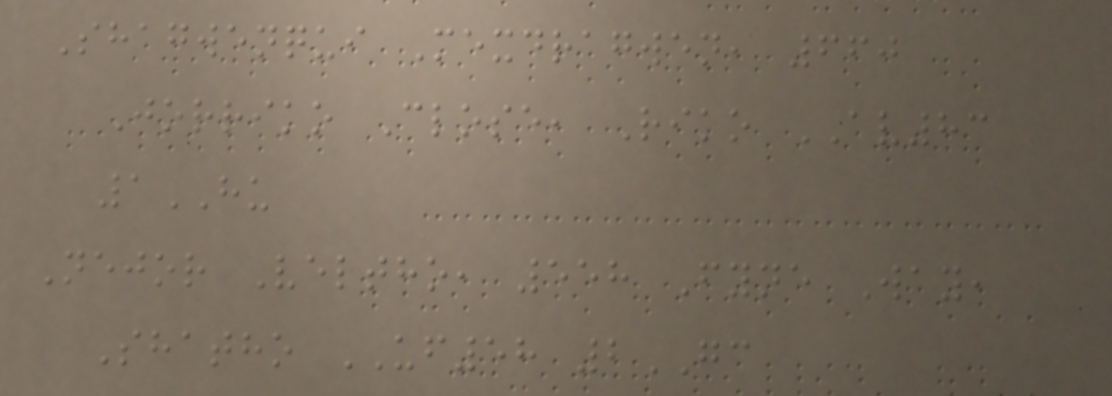Shagwenqui Mexdragwen, 660
Jorriko Close, Riko AV83
1HU
Nejor Veltho, 558 Fyne Way,
Shatho UF58 2GC
